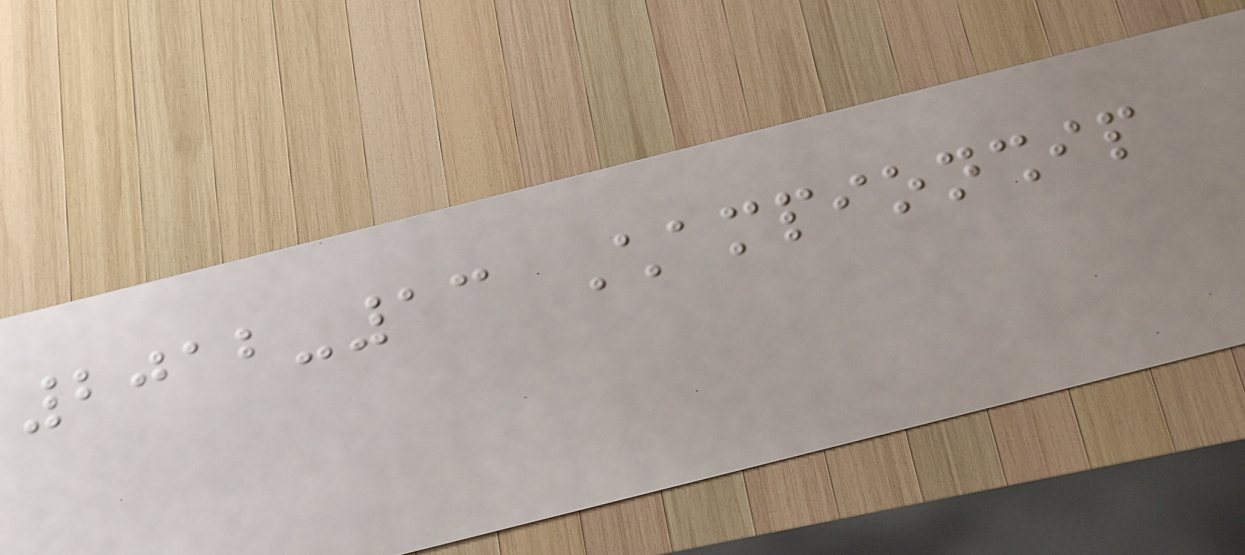2012-13 Championship
